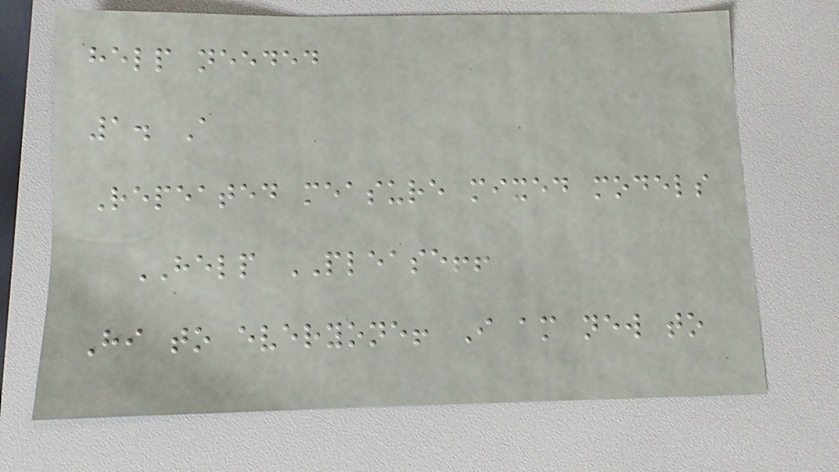help needed
1. A
Repeated measure mixed models
HELP PLEASE!!
Hi to everyone! I am new to
